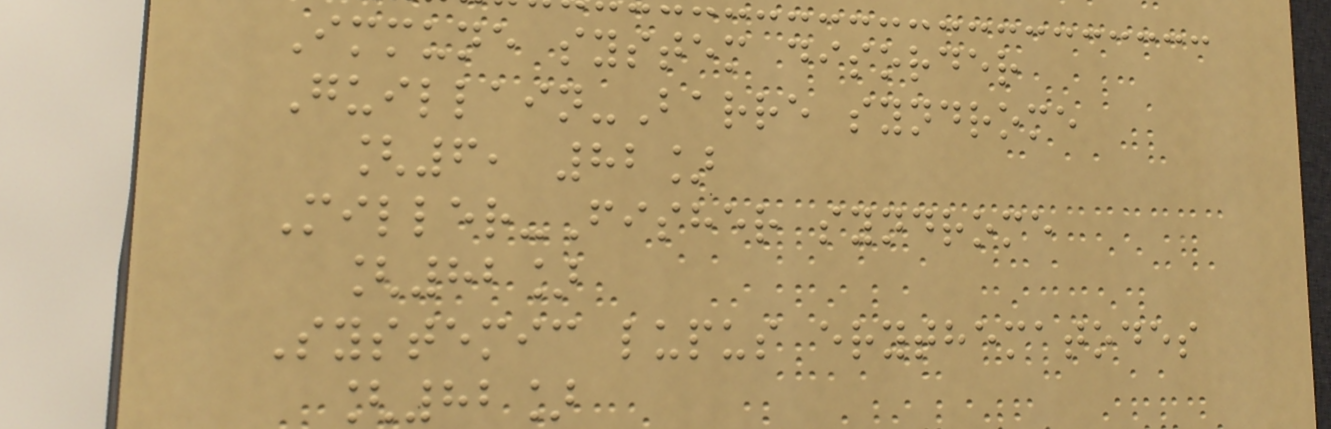Immune system disorder
Guillain-Barre syndrome
[6, 82]
Miller-Fisher syndrome
[82]
Systemic lupus erythematodes
[82]
